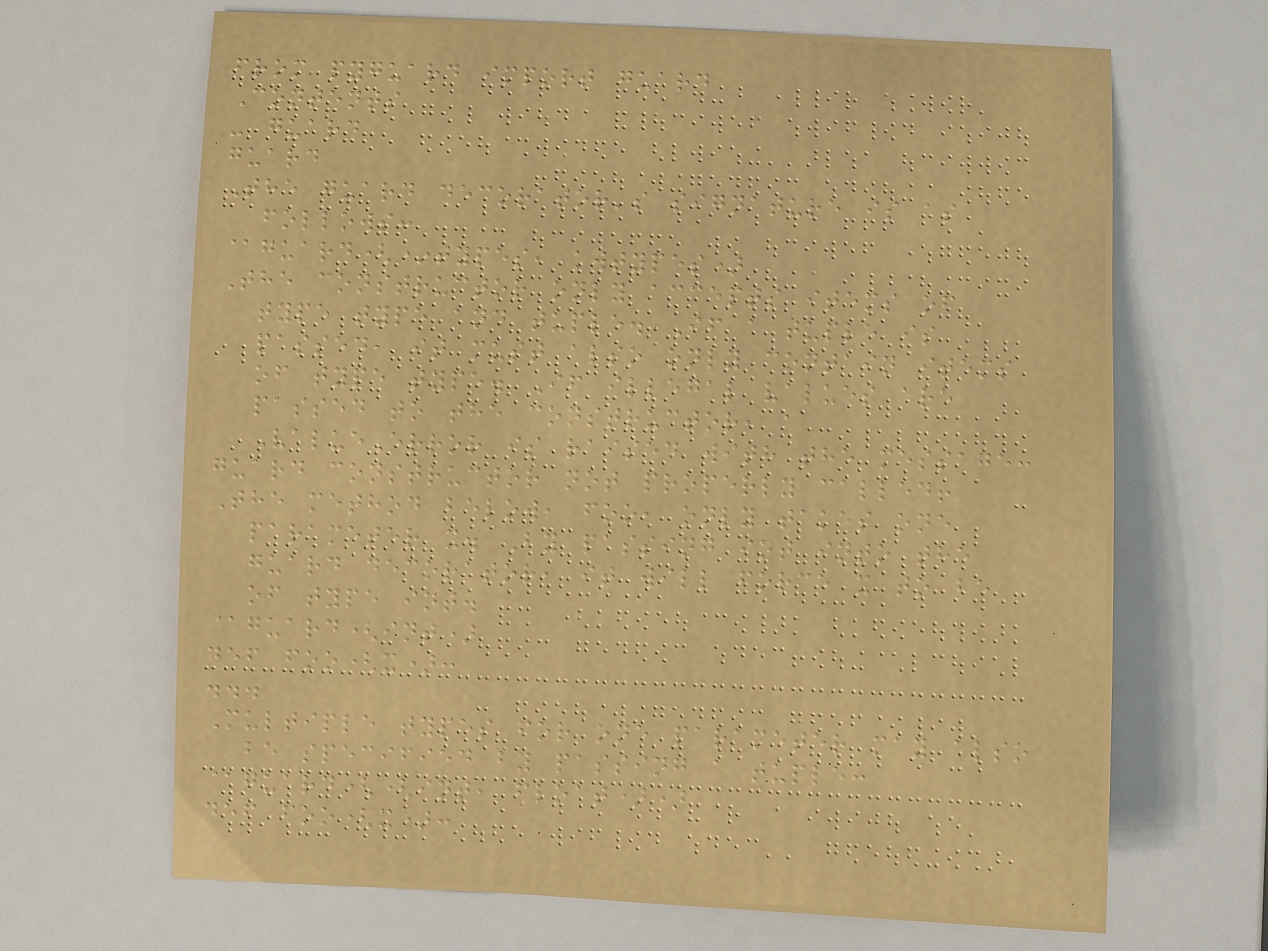from pyguard import guard
Contents
- guard
guard
The guard decorator's signature is as
follows:
@guard(*types, kwtypes)
The constructor only accepts items of
type type and tuple. If a tuple is
passed, it must also only contain items
of type type. If illegal values are
passed to the constructor, a
ValueError is raised with the message:
guard constructor not properly called!
The method below, foo, only takes one
parameter x. By passing int into the
guard decorator, it will force x to be
of type int.
@guard(int)
def foo(x):
...
Multiple types for one parameter may also
be specified by passing a tuple:
@guard((int, float))
def foo(x):
